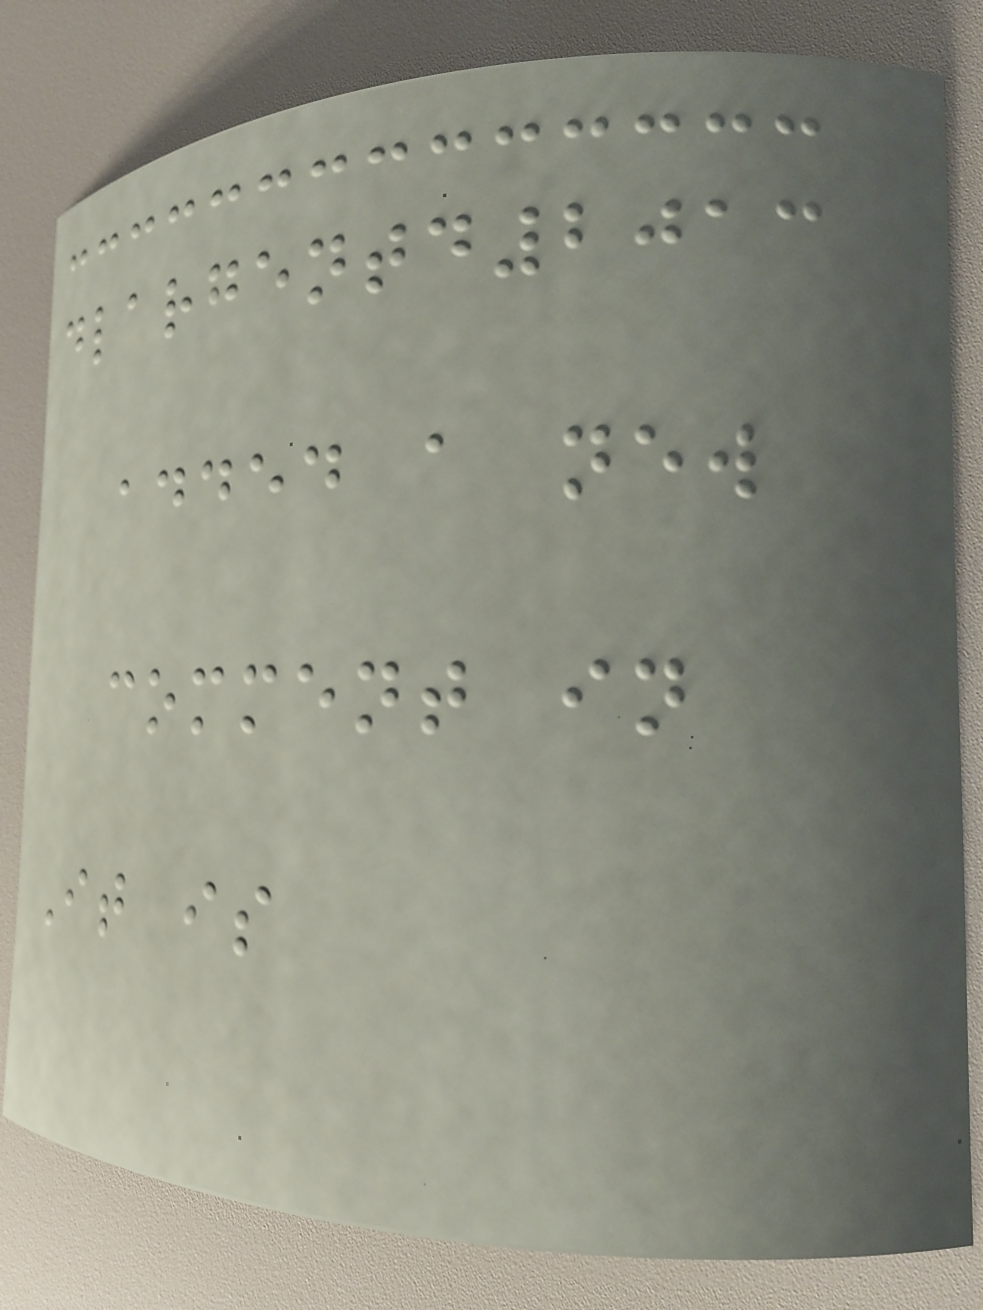dlargentd2013
added a new
comment in
It is
